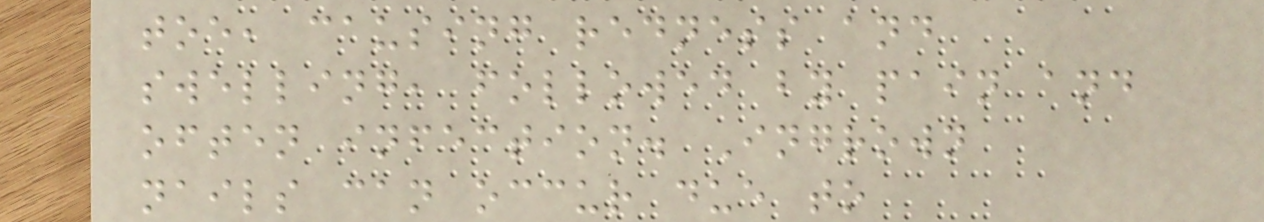toe, causing redness and
swelling, followed by pain and
often infection. Ingrown
nails can occur due to
